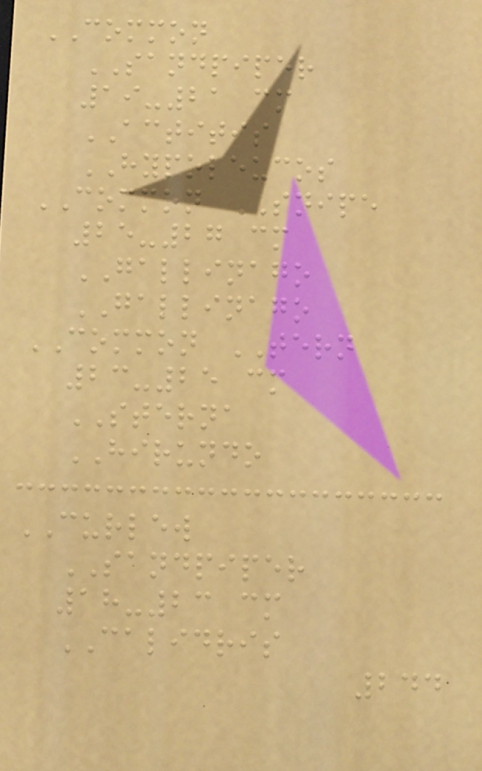COMMON
SANDPIPER
19-21 cm
ACTITIS
HYPOLEUCOS
COMMON SNIPE
25-27 cm
GALLINAGO
GALLINAGO
COMMON TERN
23-25 cm
STERNA
HIRUNDO
CURLEW
SANDPIPER
18-23 cm
CALIDRIS
244
